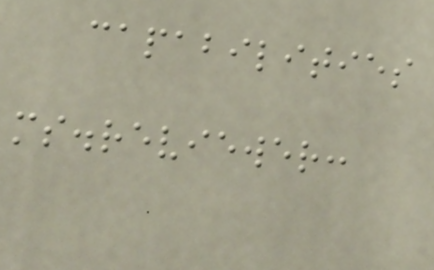capabilities
ms.reviewer:
